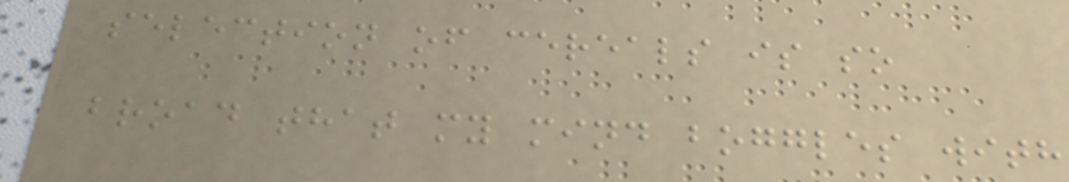selection of cereals is so
broad that my mind boggles with
